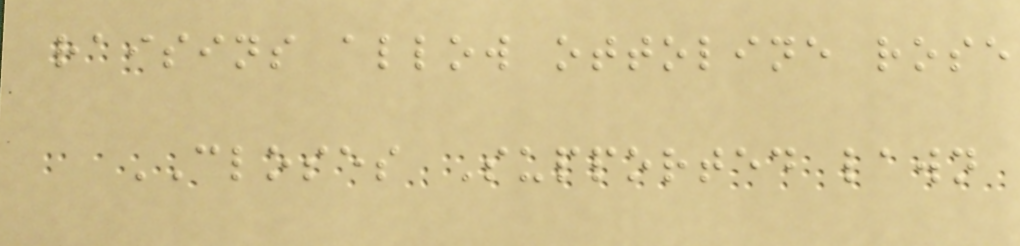raisins allow ottoline rose
CLOSES Supported lawn
